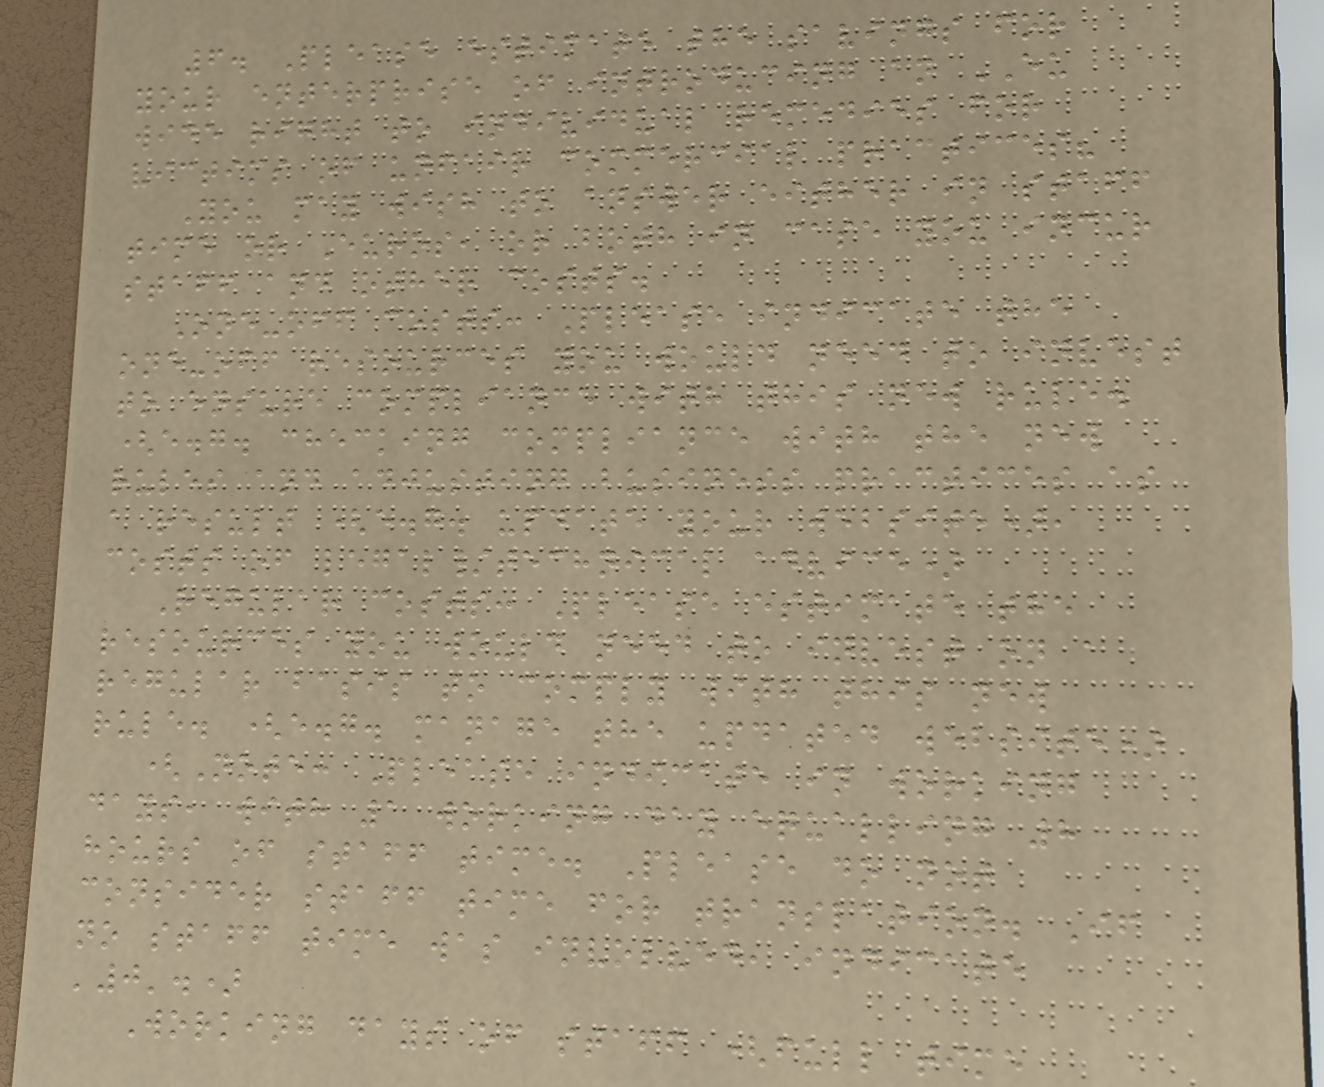6. Please estimate the savings for
your enterprise of introducing an EU
wide right to individual remedies for
victims of unfair commercial practices?
You may wish to answer either in staff
time or Euros, or both in case you incur
staff and other costs.
One-off costs: Please indicate the
one-off resources you would need to invest
to ensure compliance with this new rule.
(e.g. checking compliance with the new
rules and adjusting business practices as
a result (e.g. update your website),
costs of legal/technical advice)
Regular costs: Please estimate the
resources you would need to invest on a
regular basis to comply with this new
rule. (e.g. manage the updated website)
(Note: Please indicate in working
days, with 1 working day equalling 8
hours of staff time. Please do not
consider staff time for translation. If
no staff time was involved, indicate
'0'.)
Working days of staff (full time
